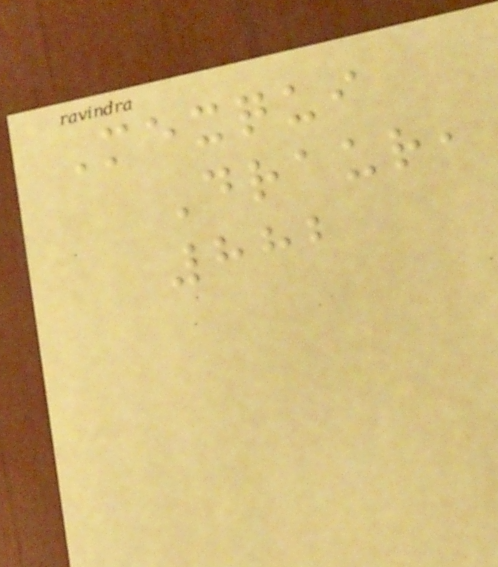Mexqui
Draur,
882
